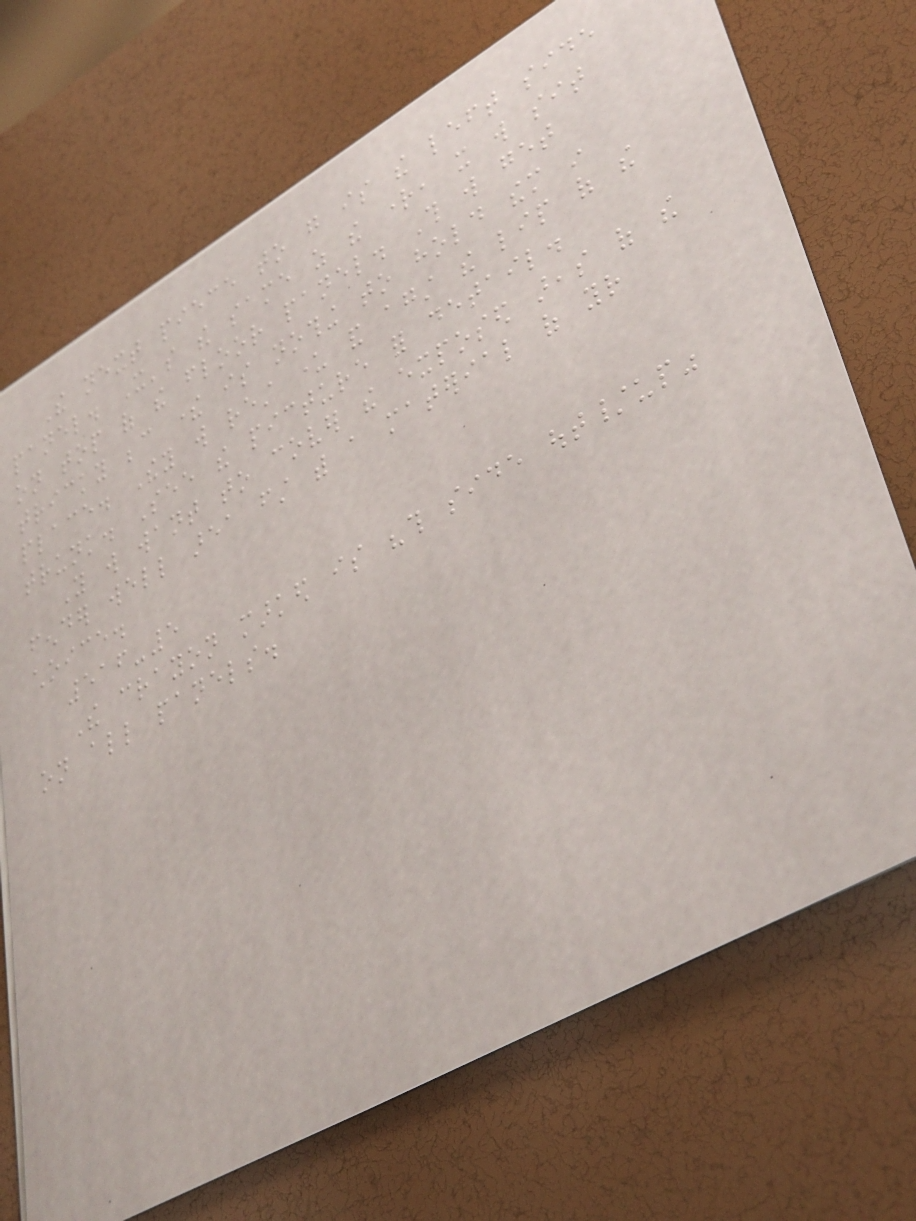The next piece to go is the left side
panel. It's the same as the right, it will sit
on top of the floor panel. This will get
tricky because there is nothing to hold them in
place. They will rest under and against the lip of the
trunk. See the picture for detail.
You will want to cover the exposed areas of the
fender well area first with a material of your
choice.
516-5
The crayon marked is "this side out/up"
on all panels.
